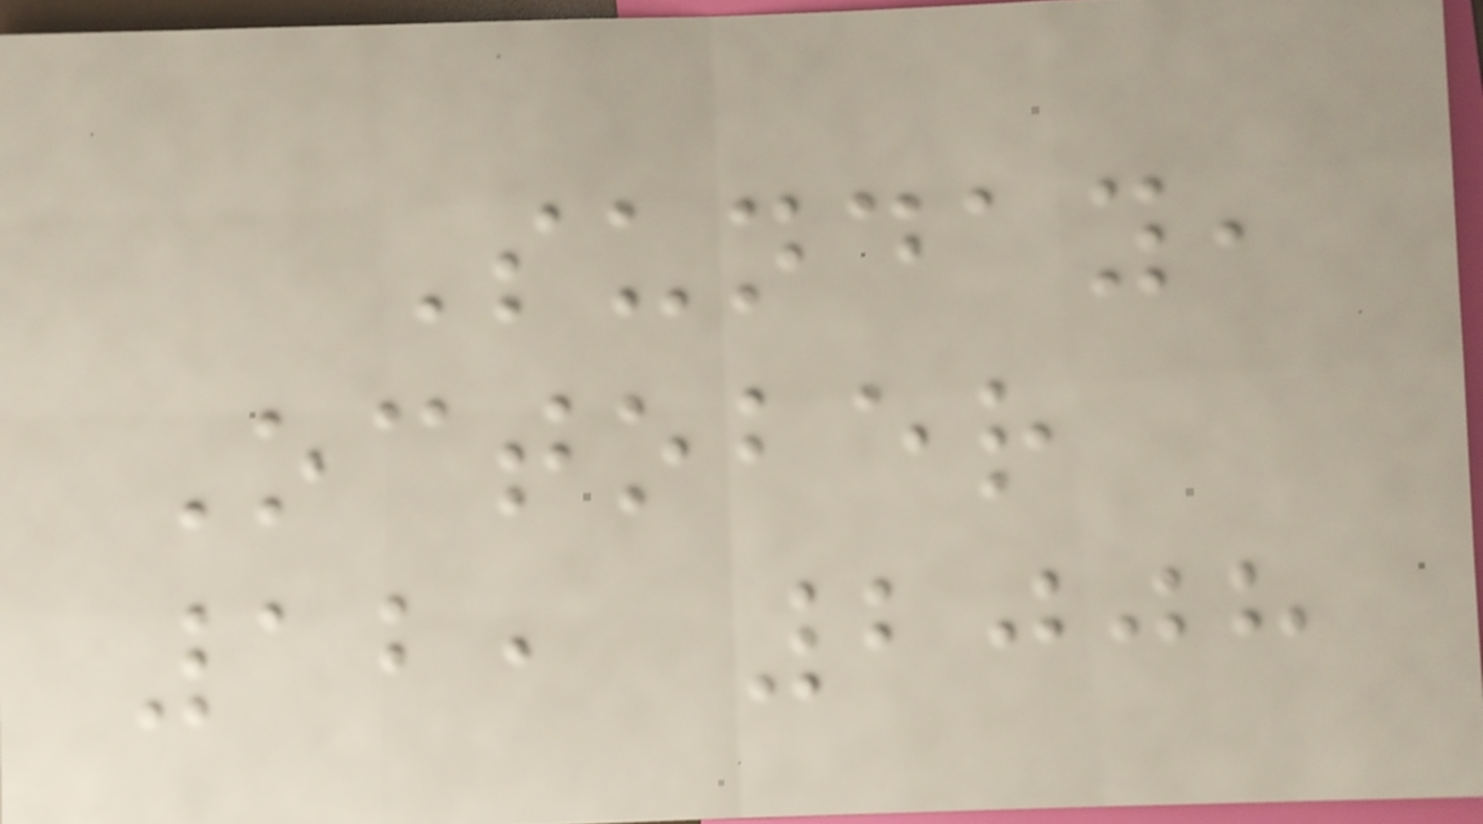Sunday,
October
12, 2008
